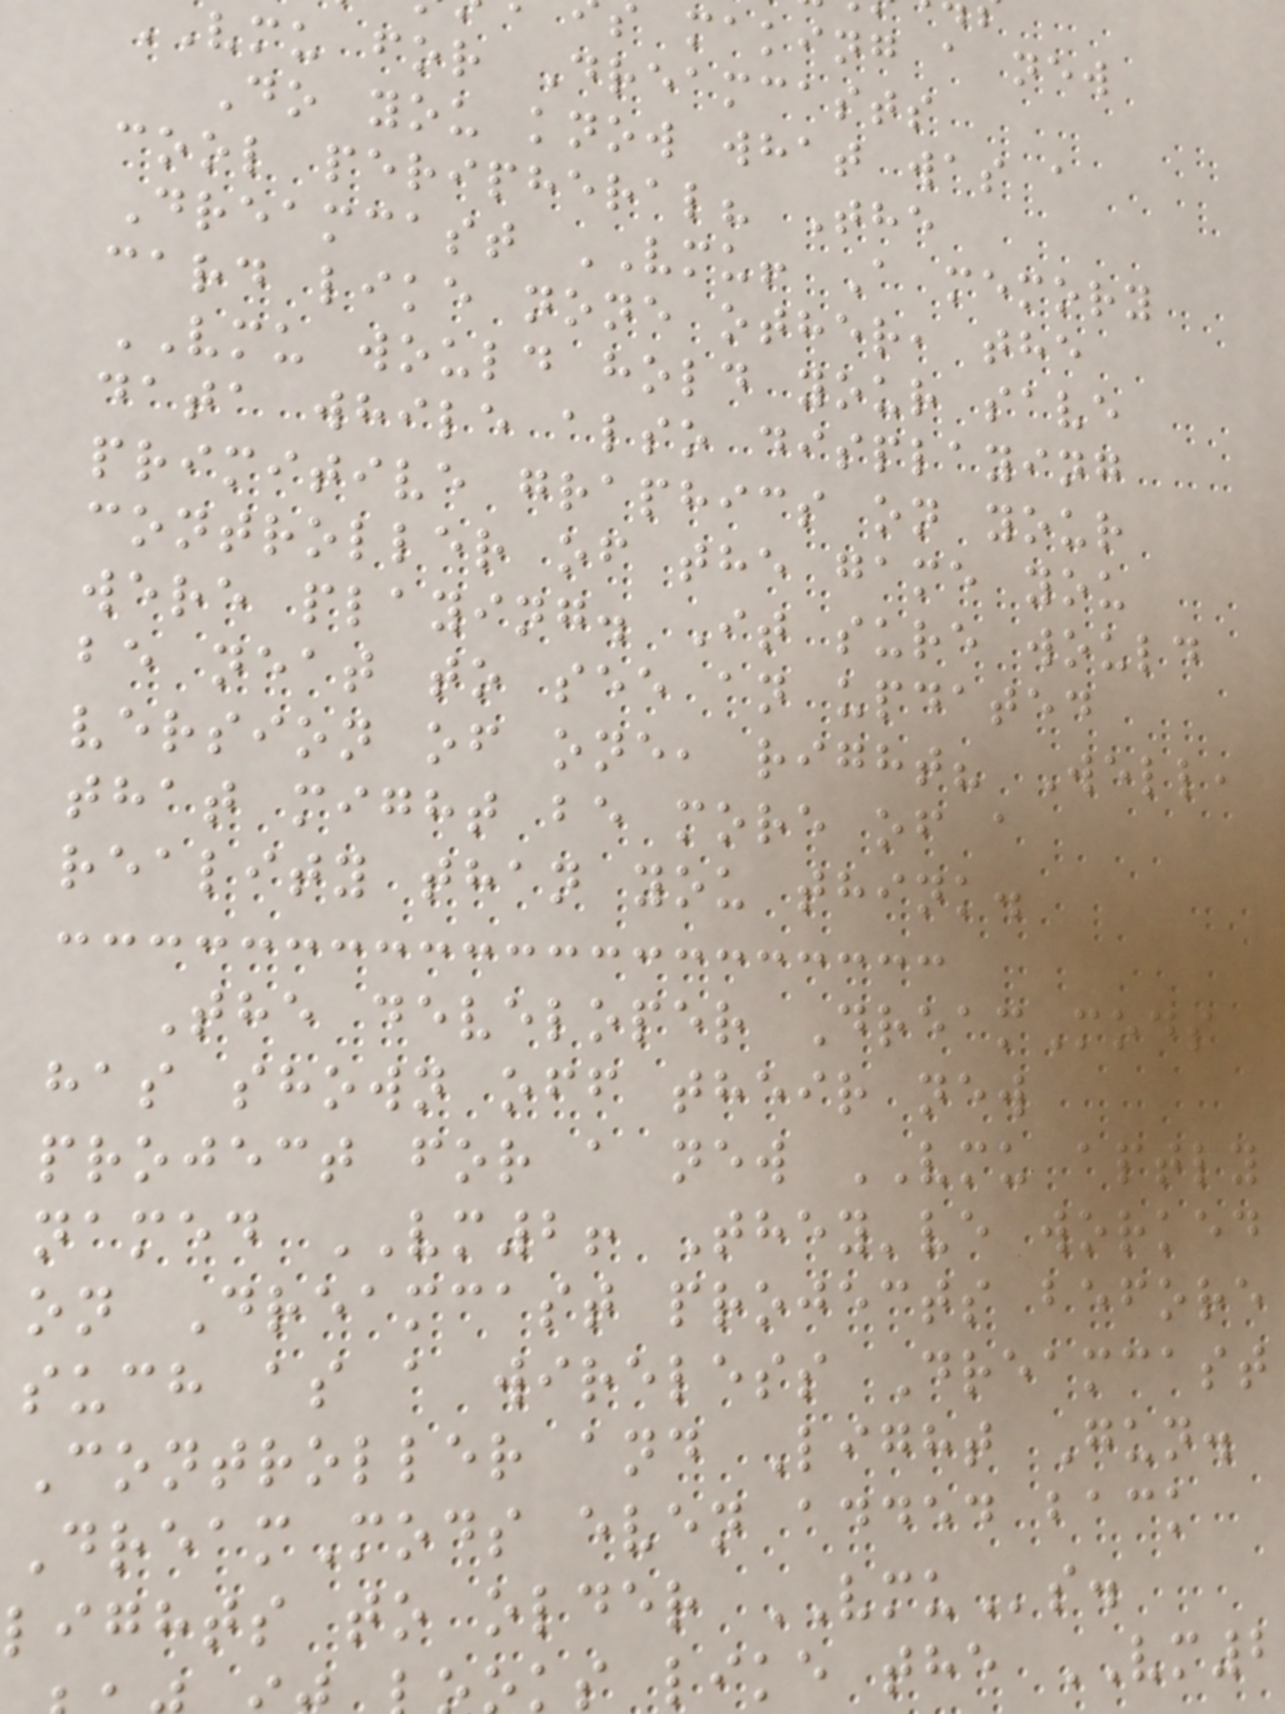making a new
vmu for Dreamcasts
Do you know what was a
cool peripheral? The
Dreamcast VMU! A memory
card like none other, the
VMU would hold your save
data while also displaying
primitive graphics on your
controller of the game you
were playing. It sure would
be neat to see an updated
version of one, right? Well,
that might be more of a
reality than you think.
The developer DreamMods
has shown off their new
project for a new VMU aptly
named VM2! They've worked
on Dreamcast projects before
such as a wireless Dreamcast
Controller and Light Gun.
DreamMods even added back
lights to older VMUs.
ks like the VM2
